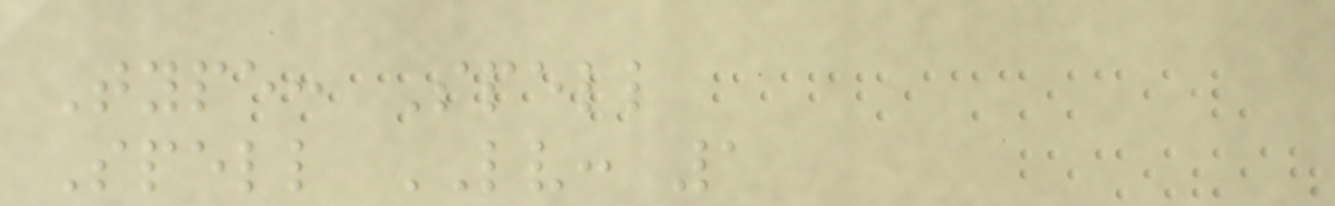Type: Spell
Spell LV: 1
